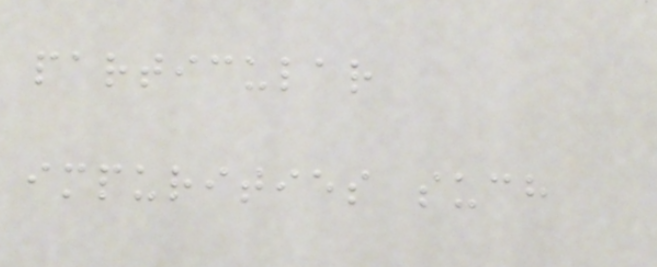particular
impurities such
